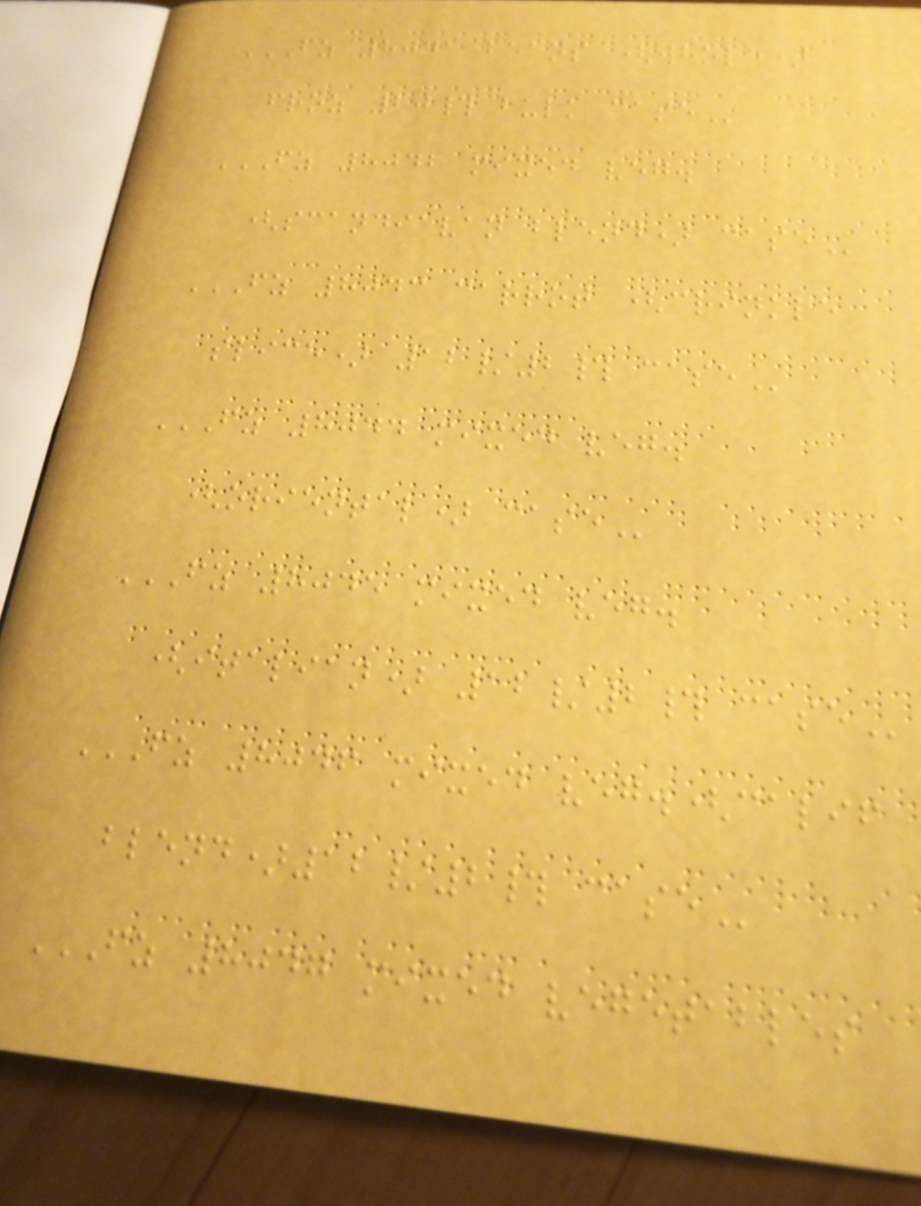FZ 8041 BEANS (WHOLE)
FROZ 20# BULK CASE
FZ 8042 MIXED VEG.
(SCANDIAVAN BLEND) CASE
FZ 8043 CARROT (CRINKLE
SLICE) 12/2# CASE
FZ 8044 MIXED VEG.
(ORIENTAL) CASE
FZ 8045 MIXED VEG.
(ITALIAN) 12/2# CASE
FZ 8046 MIXED VEG.(CALIF
BLEND)12/2# CASE
FZ 8047 MIXED VEGETABLES
